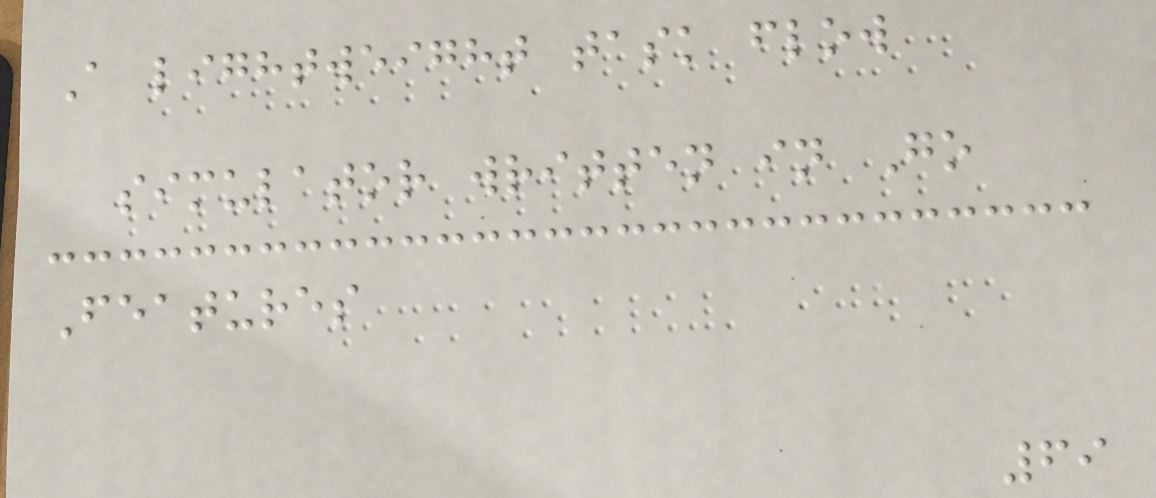A lightweight task flow
simulator written in Go
Features
69
